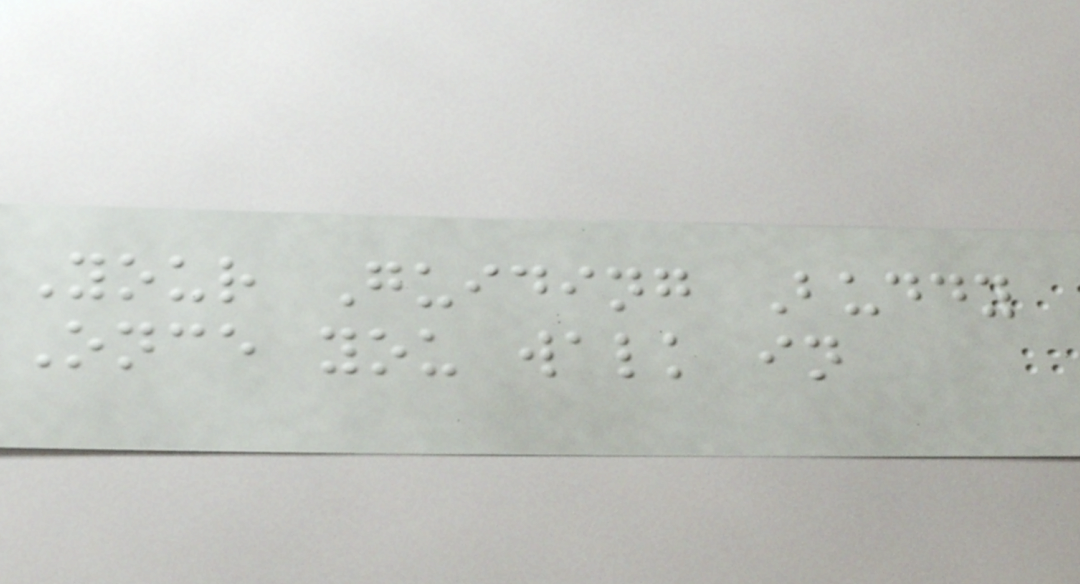Your Guiding Buddy
Once you walk in
